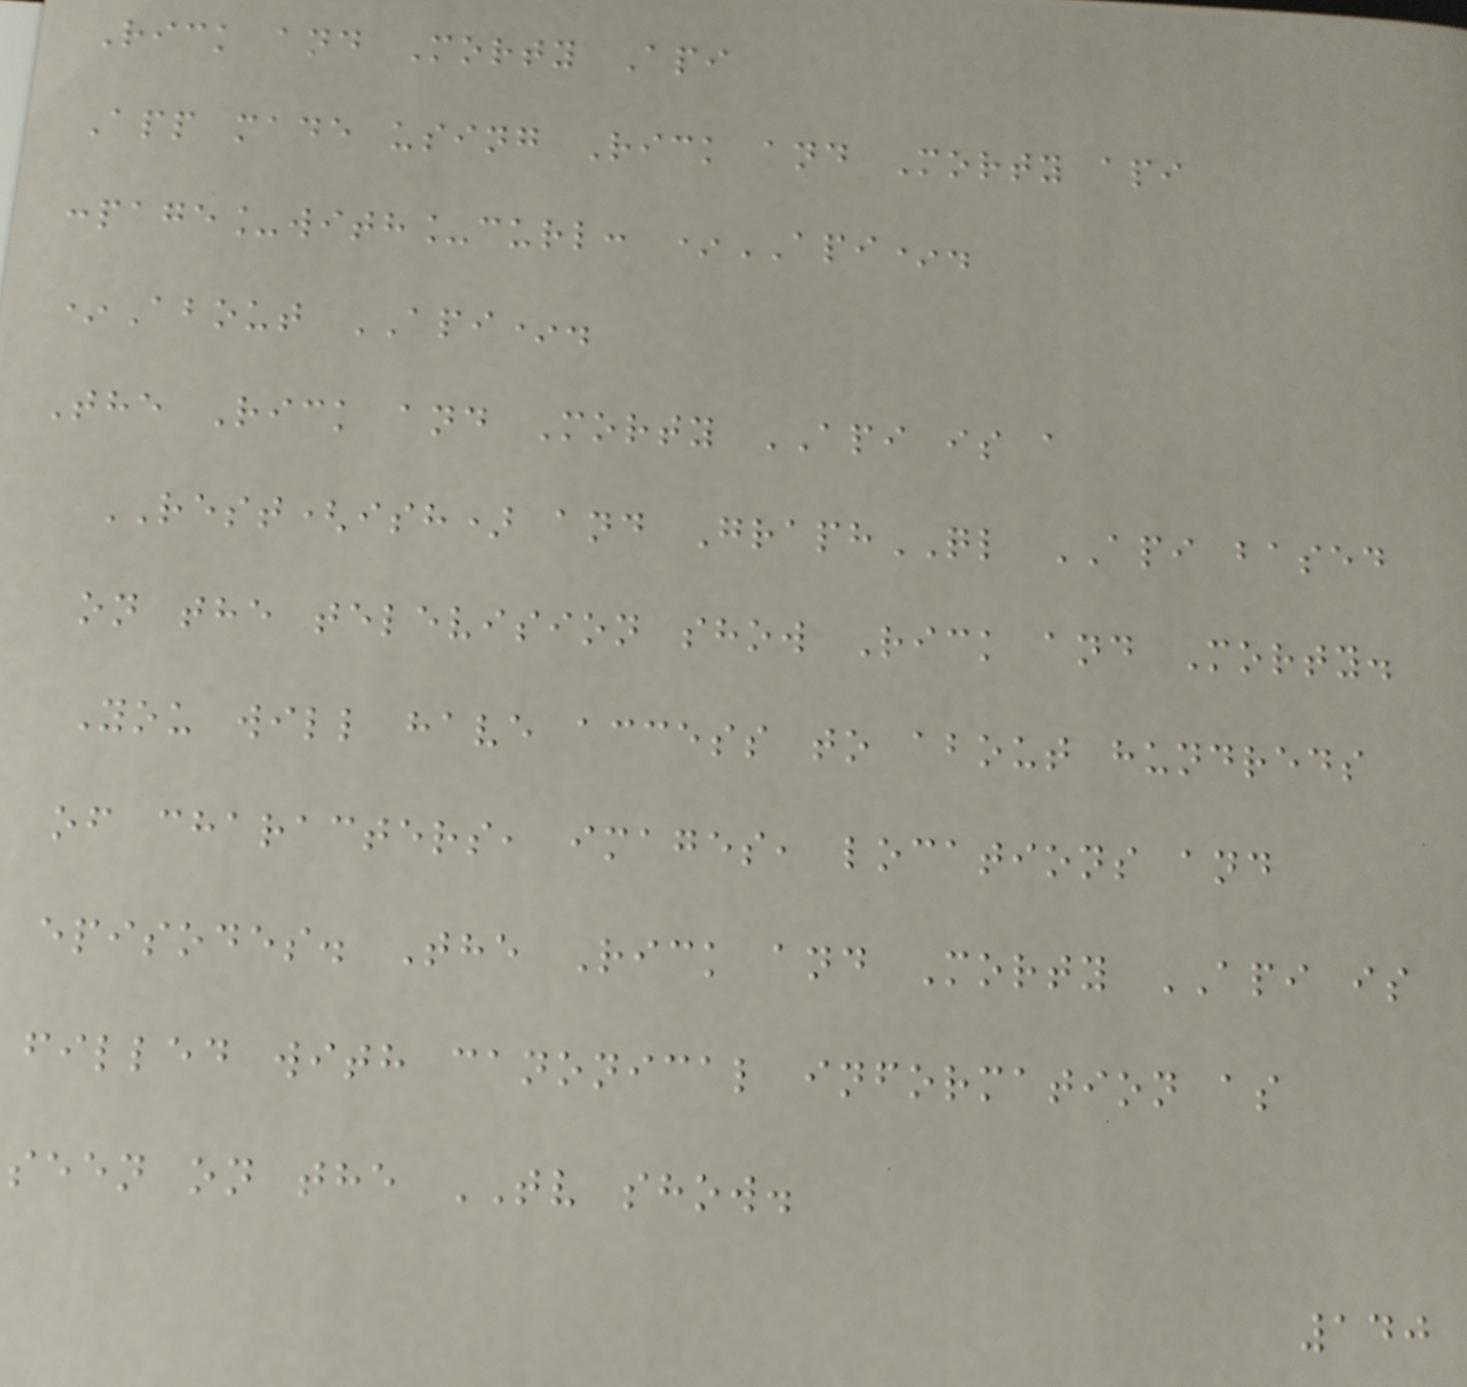Rick and Morty Api
App made using Rick and Morty api
:page_with_curl: *API*.
*About API*.
The Rick and Morty API is a
REST(ish) and GraphQL API based
on the television show Rick and Morty.
You will have access to about hundreds
of characters, images, locations and
episodes. The Rick and Morty API is
filled with canonical information as
seen on the TV show.
140
